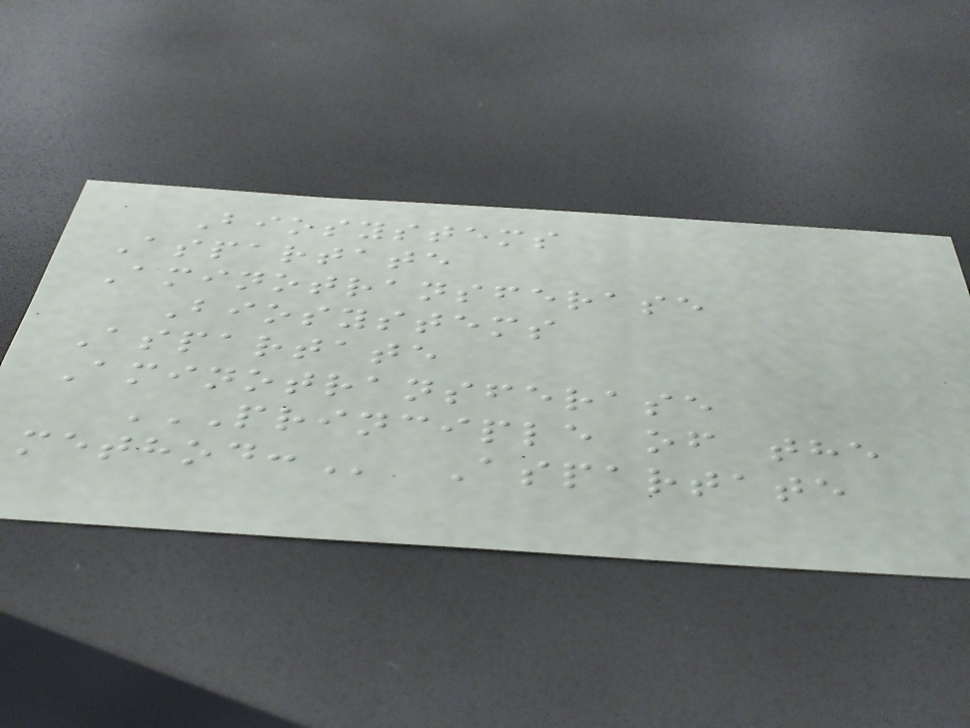Biosystems
Aspartate
Aminotransferase
Biosystems
Aspartate
Aminotransferase
PRINCIPLE OF THE
METHOD: Aspartate
